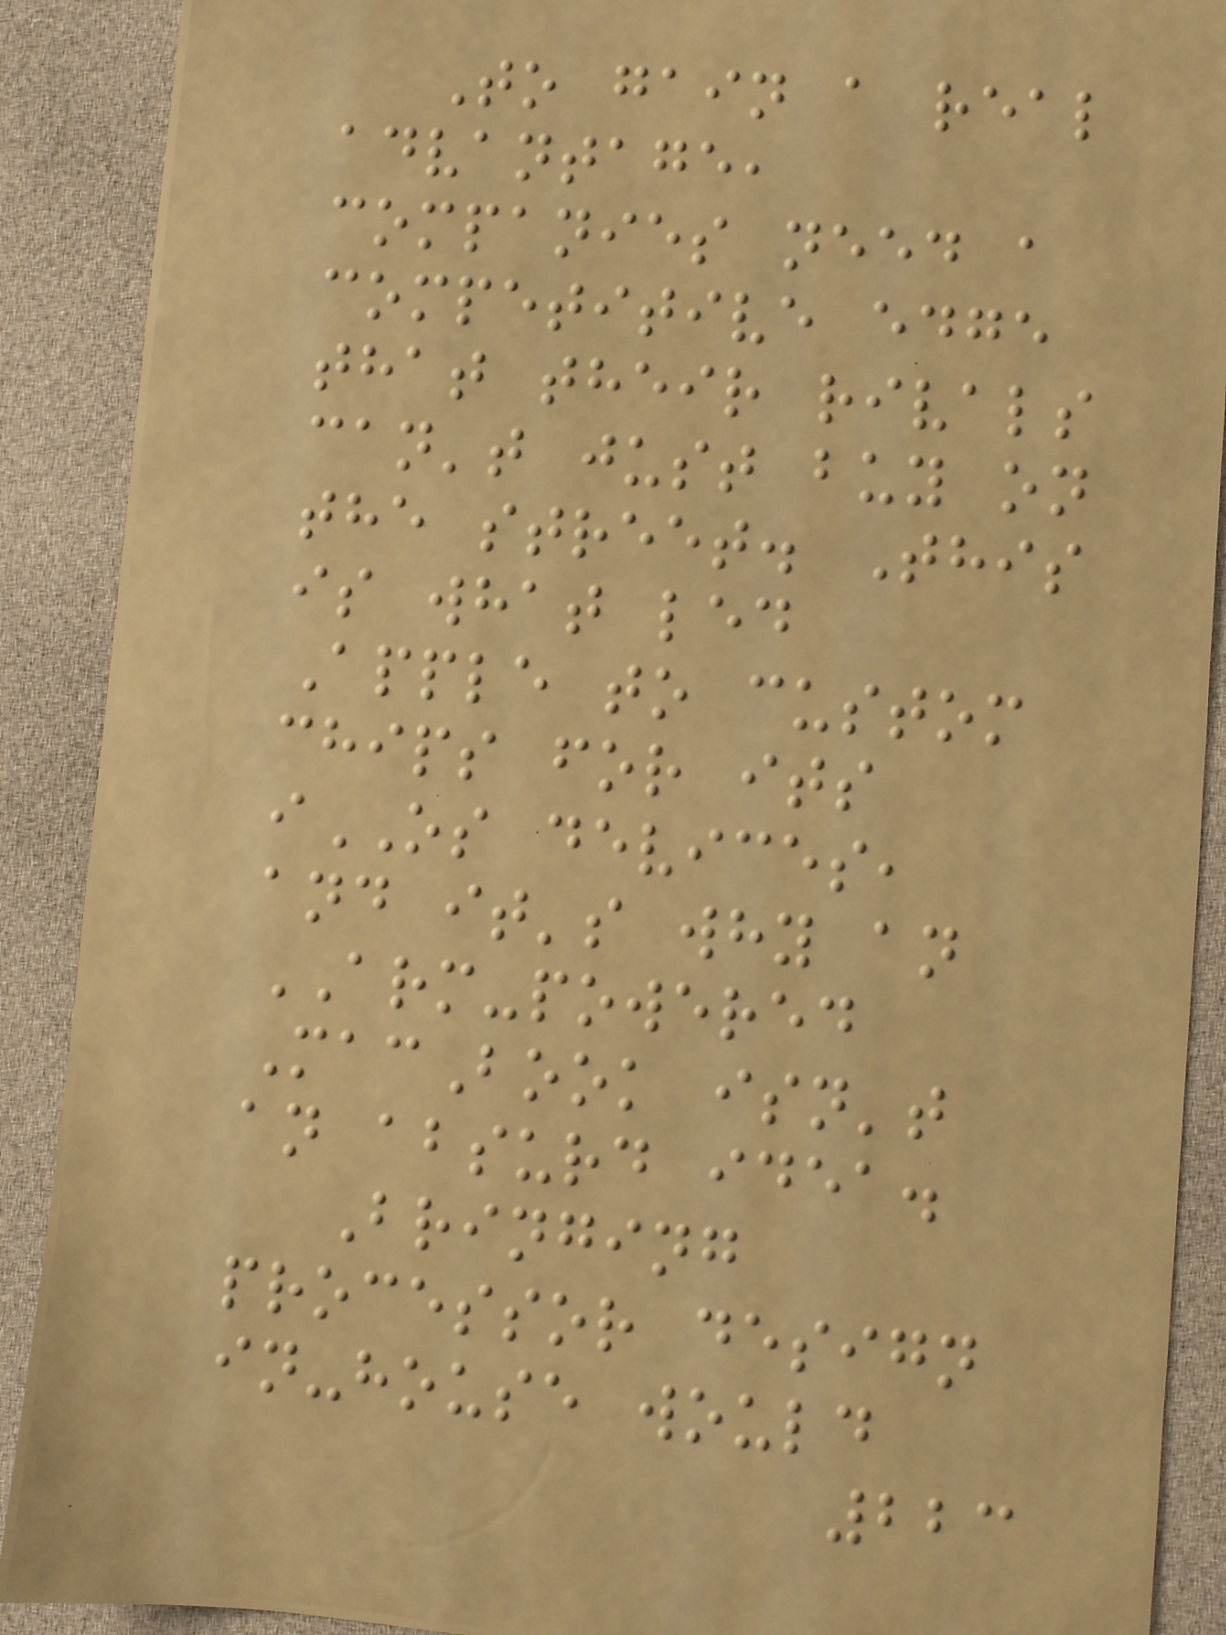To gain a real
advantage,
companies need a
competitive edge
that their rivals
can't just buy on
the street. This
is what led
Apple to custom
chips for its
iOS devices,
and it's why an
ARM-powered
MacBook isn't
an absurd idea.
Bringing
processor design
in-house would
223
